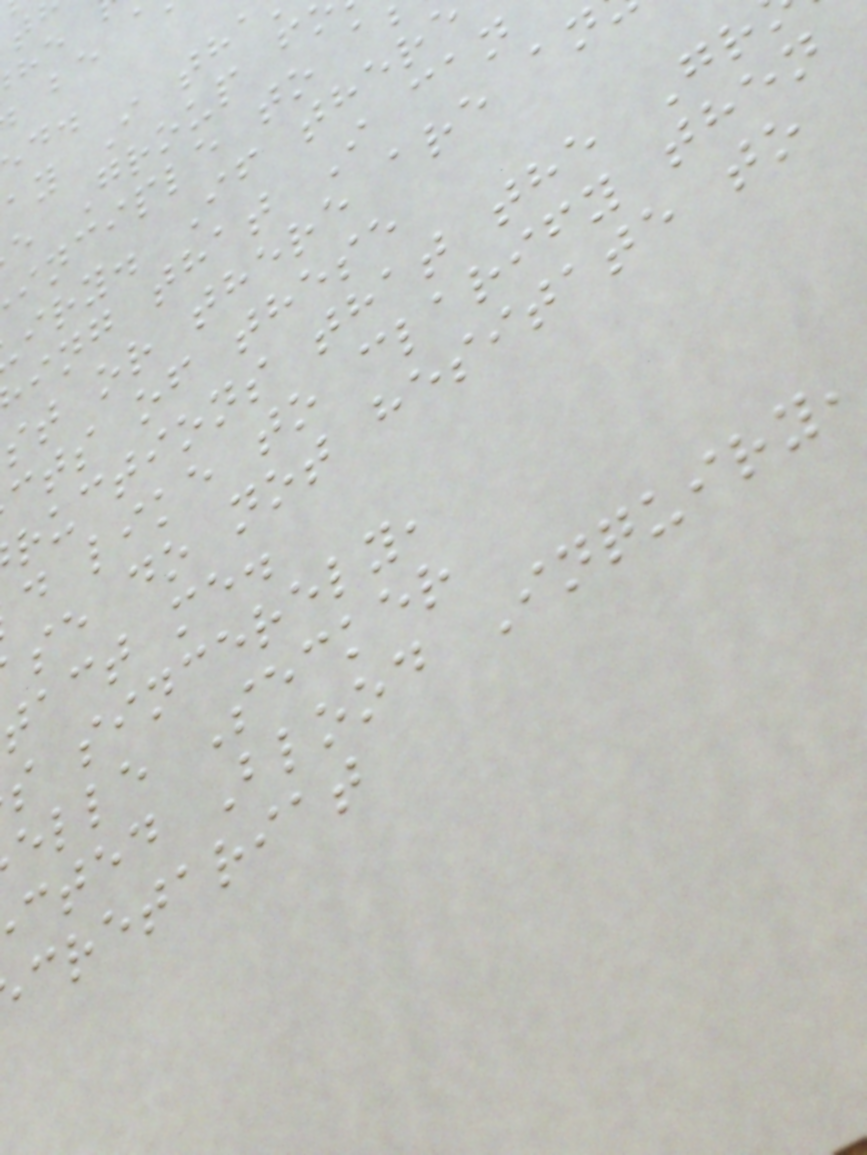ay I tha
e Group f
inciple to a
iry. If ther
ing that I can
st or there are an
cts of these
ructions that the Gr
d like to clarify then
se do not hesitate to
tact me.
s sincerely,
elle Secker
cted Blood Inquiry
cretariat
